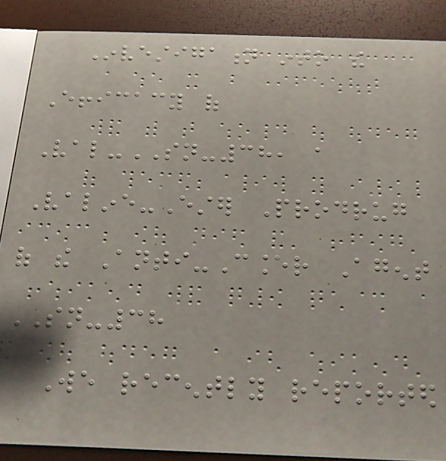Investigation into the
Efficacy of
Val-SN-38, a
Valine-Ester Prodrug
of the Anti-Cancer Agent
SN-38
We recently reported
